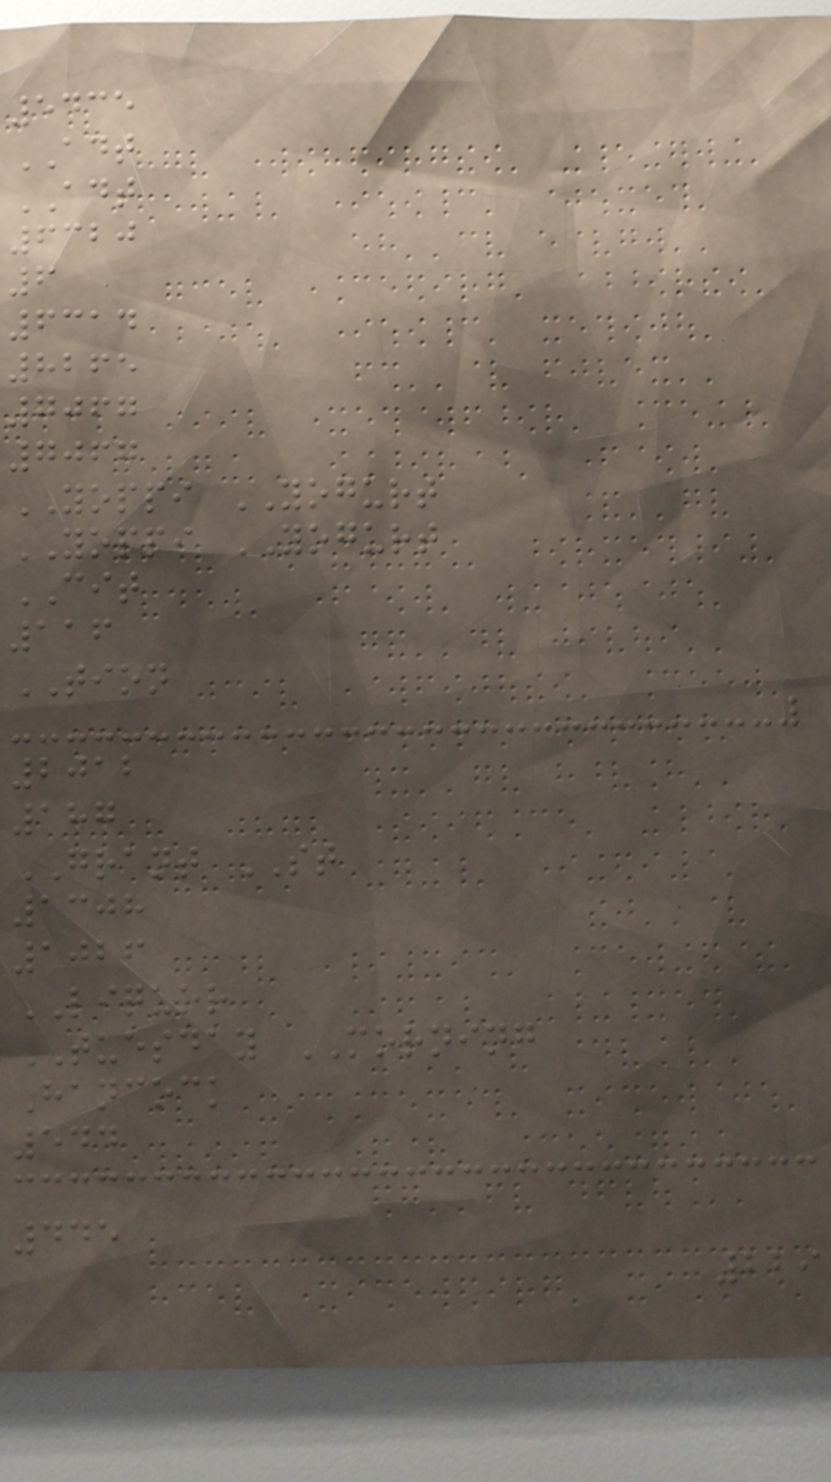5435
ADT
ADT
6320
6
6314
8265
7067
7067
YOPPI YOGURT
YOPPI YOGURT
CIT
116
TION
2012
187
GRANT ST
1308
1026
LIQUOR
TUESDAY MORNING
Hancock
544
445
229
